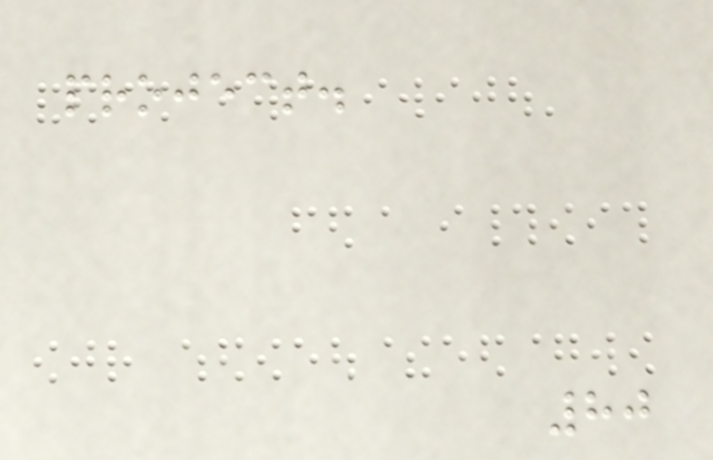project.
80
